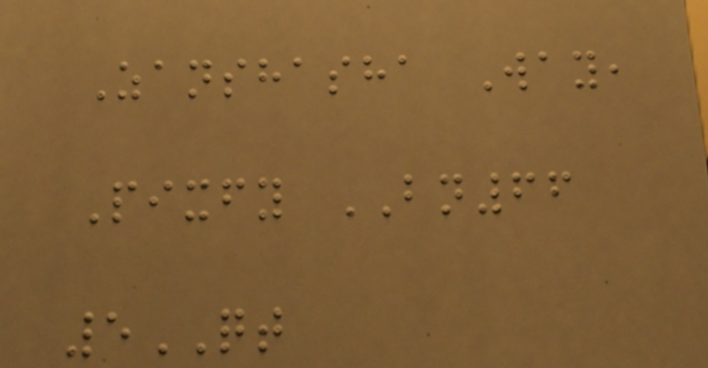Zanshasha Way,
Pixfy BN66
5QT
